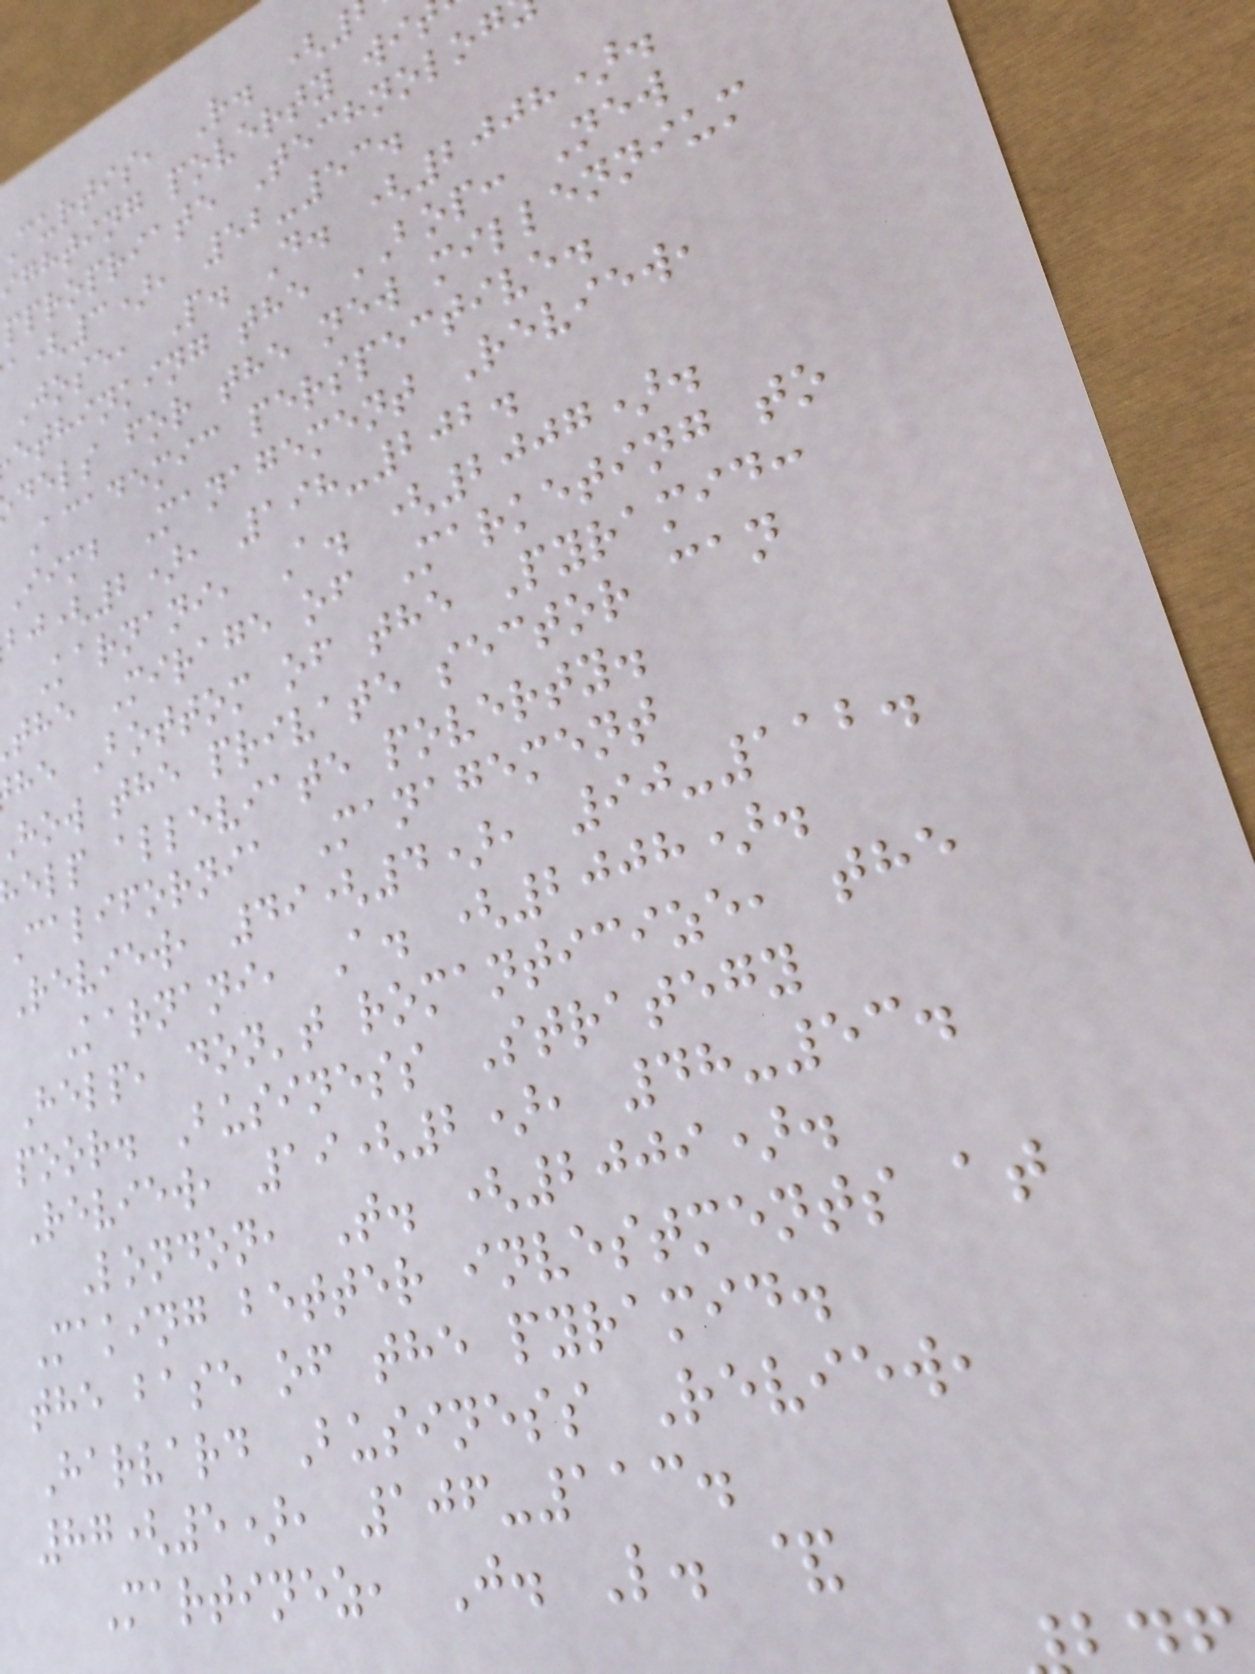curtis, R. (
ighting poverty wi
ppropriate Technolog
(3), 52-53.
Jose, P. D. (2008).
ethinking the BOP: New
dels for the new millennium
Academic perspective.
iimb Management Review,
(2), 198-202.
Karnani, A. (2007).
the Mirage of Marketing to
he Bottom of the Pyramid:
how the private sector can
elp alleviate poverty.
California Management
Review, 49(4), 90-112.
Karnani, A. (2008).
Help, don't romanticize, the
poor. Business Strategy
Review, 19(2), 48-53.
London, T. (2009).
Making better investments at
the base of the pyramid.
Harvard Business Review,
87(5), 106-113.
Martinez, J. L. &
